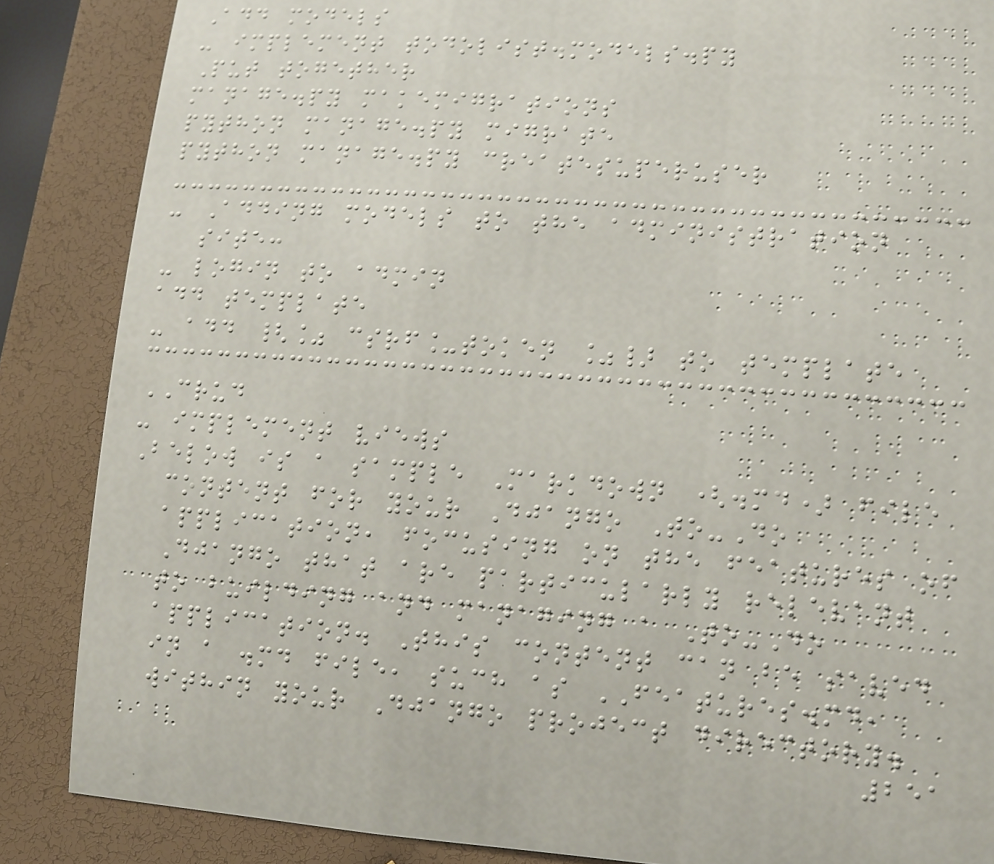Add models
- implement todolist.models.py
Put together
manage.py makemigrations
python manage.py migrate
python manage.py createsuperuser
- Adding models to the administration
site:
- login to admin
add template
- add {% csrf_token %} to template
CRUD
- implement views
Below is a sample Markdown (.md) file
content for your Django To-Do
application, focusing on the features of
Django that are particularly relevant
to building and managing a To-Do
application. This content can be saved
in a .md file, such as FEATURES.md,
within your Django project directory.
251
